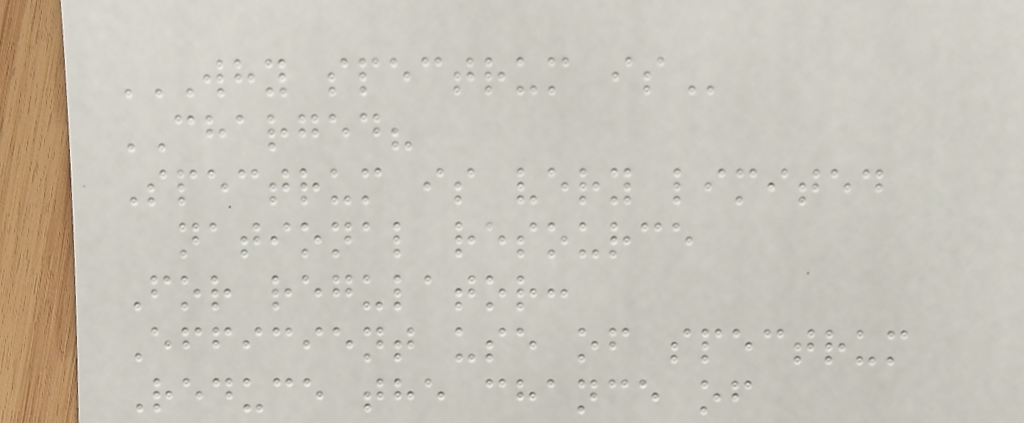WHY SPECTRUM IS
CHARGED?
Spectrum is very limited
national resource
For regulator:
Efficient use of spectrum
Reduce the chance of
